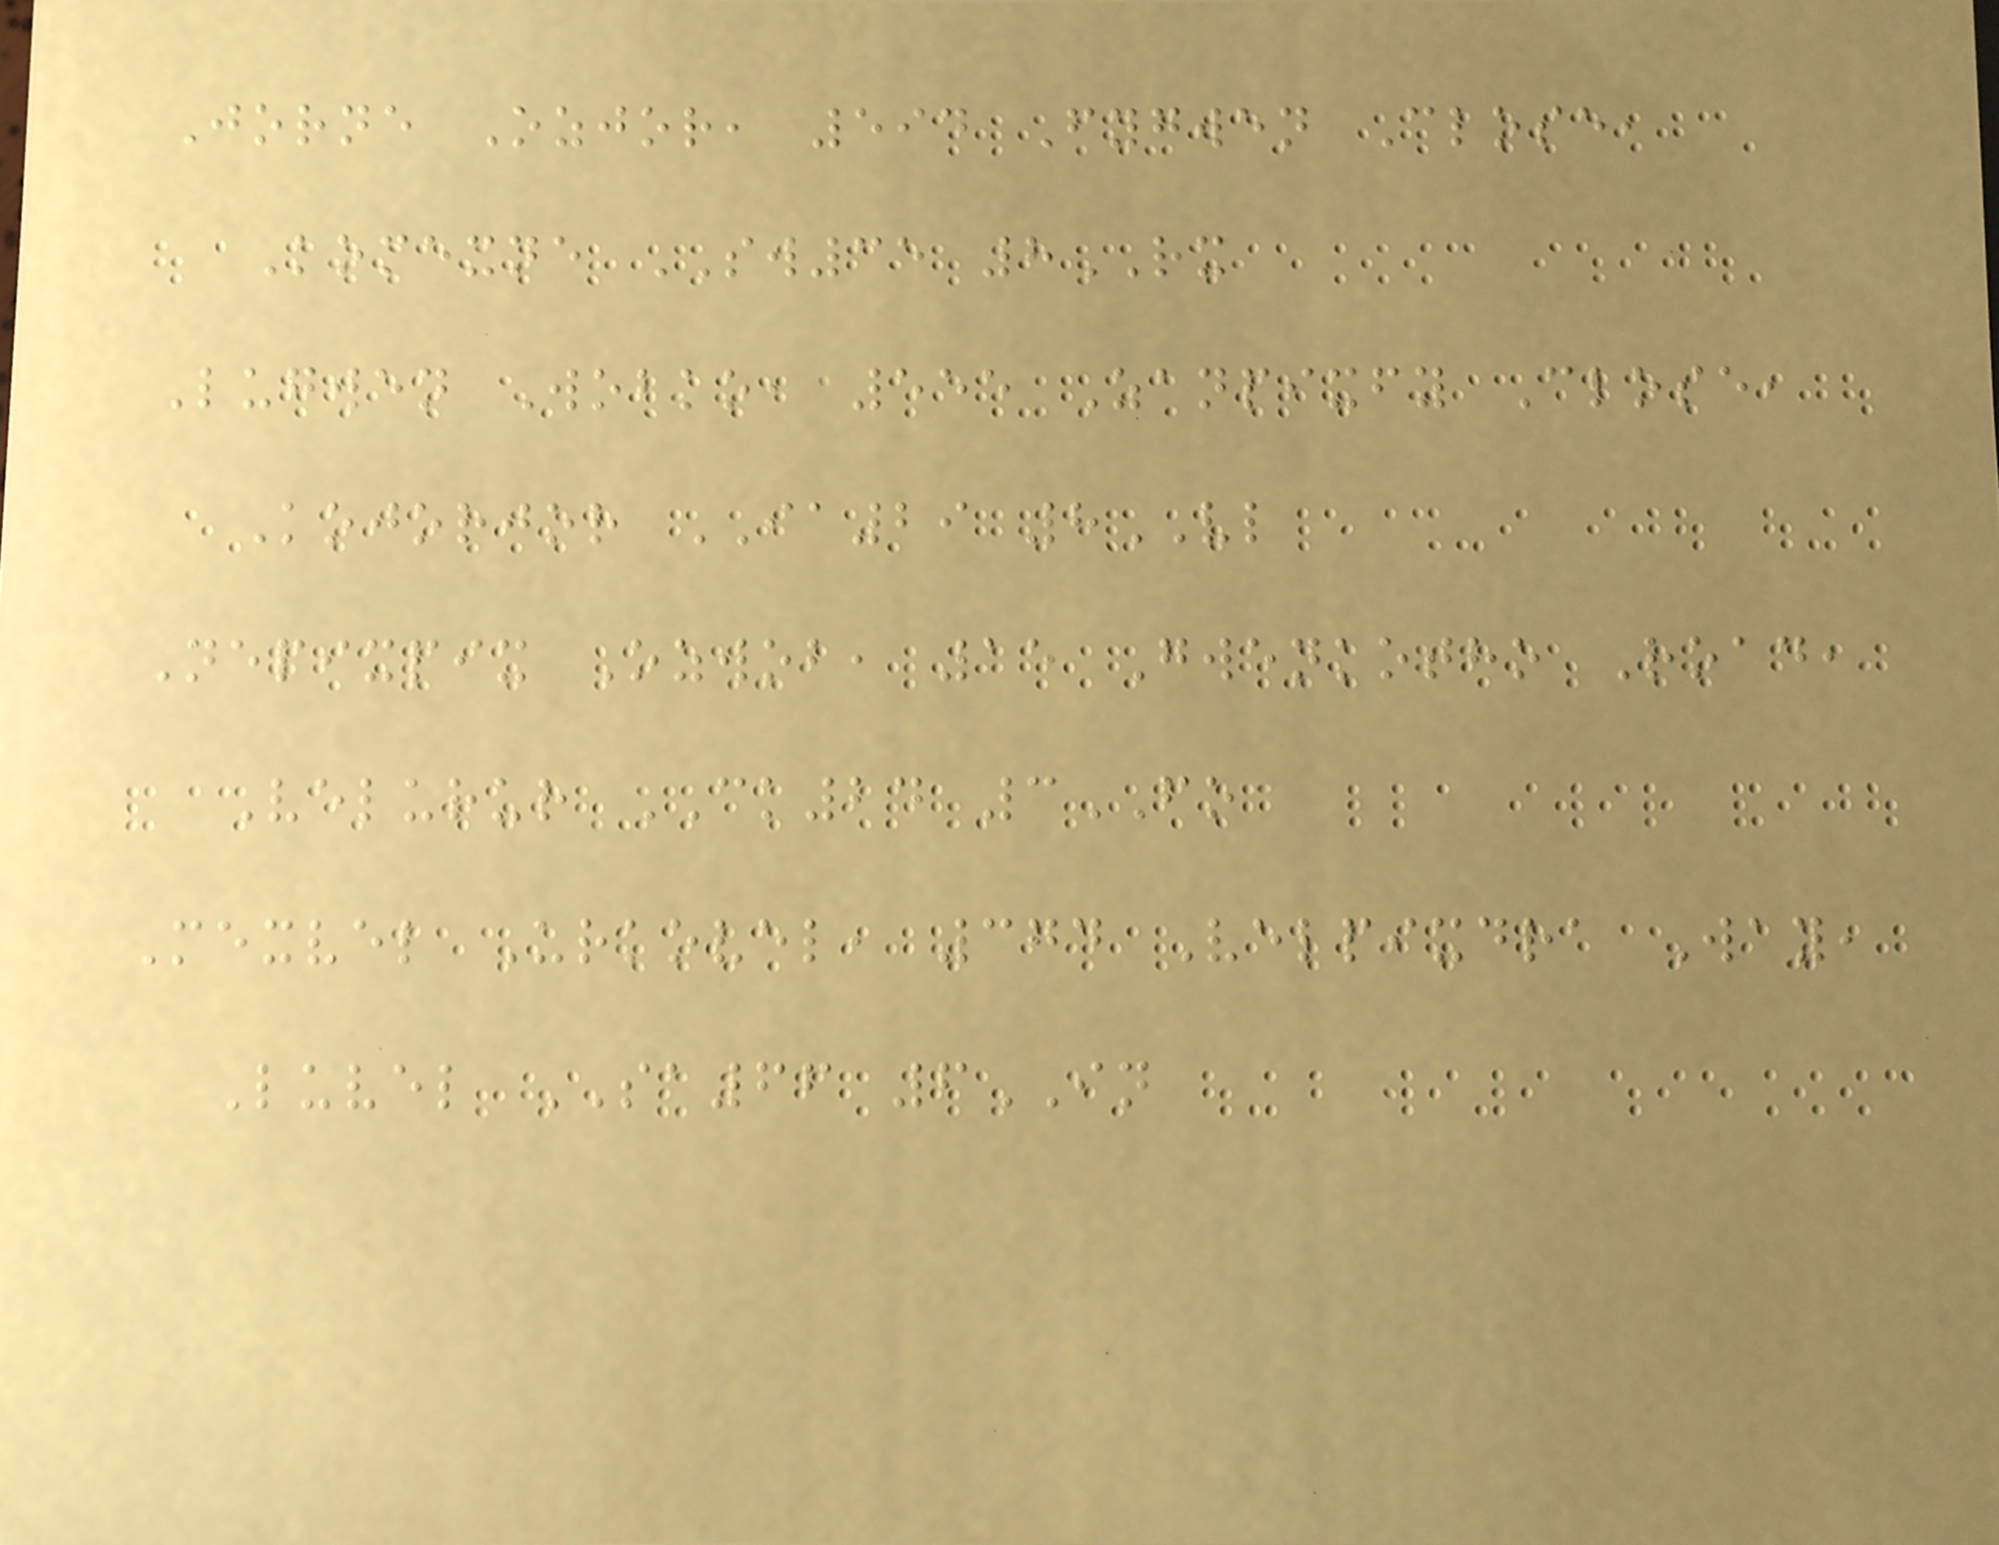Jorne Ozjor, 594 Fygwen Close,
Komexne SW35 8RX
Lugwen Wobko, 555 Zanpixfy Close,
Kojorjor IA29 8VL
Nepixpix Ozwob, 15 Gwenkotho Road,
Velurur CK24 3FO
Mexvel Urkovel, 374 Velpixdra Way,
Luvel SA66 6IN
